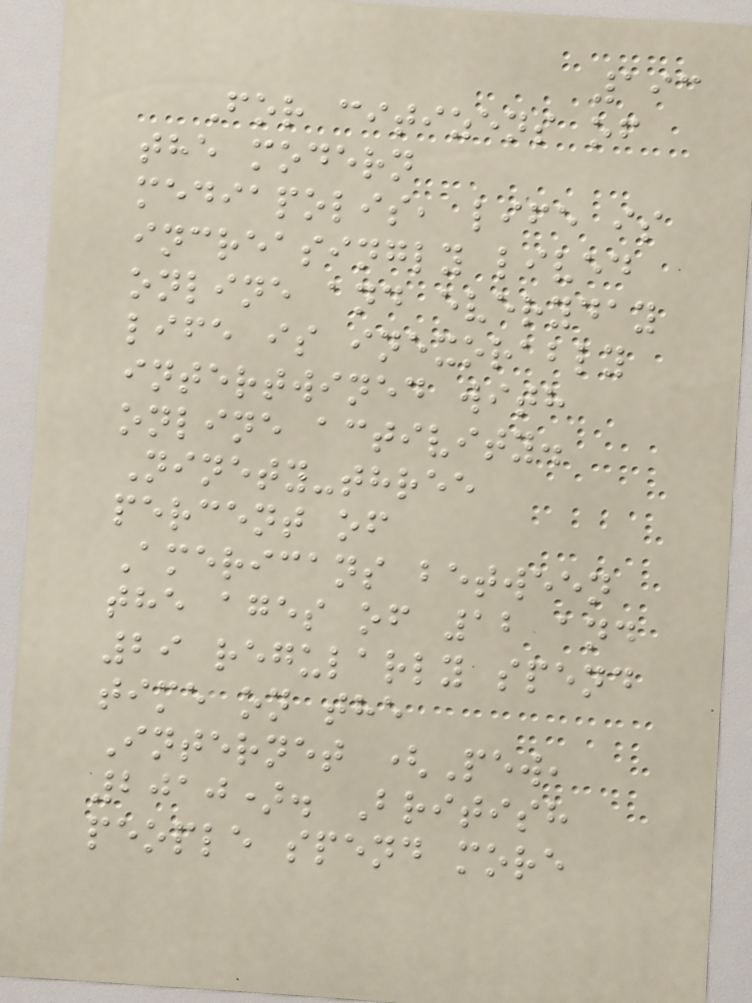193
For citizens of
the modern
mediapolis, life is
increasingly lived
online and everyday
life is inexorably
intertwined with
online activity.
Ninety-three
percent of
Americans between
the ages of 12 and
29 regularly spend
time on the
Internet (Pew,
2010). British
people spend more
